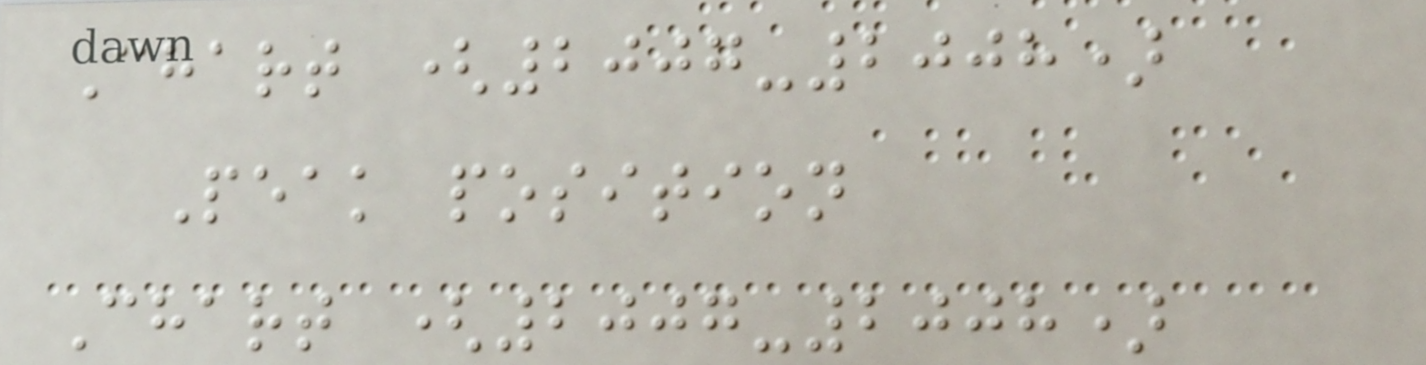Chart (2007-2008)
Peak position
Chart (2007-2008)
